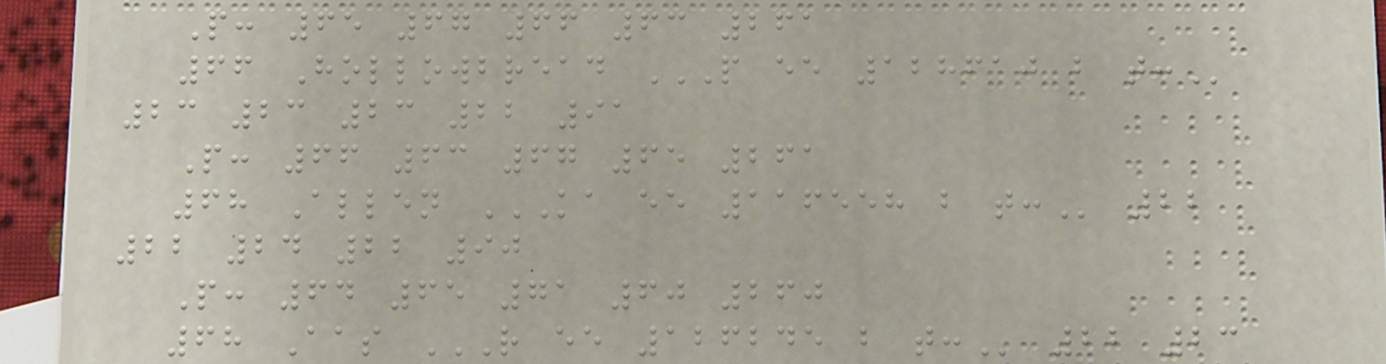P: 65 67 66 63 261
66 Hollowbread P EE 128610 B T:
23 23 23 22 91
P: 66 63 67 65 261
68 Allen KA EE 116558 B T: 22
22 24 22 90
P: 64 65 71 60 260
68 Aas R EE 126245 B T: 22 23
